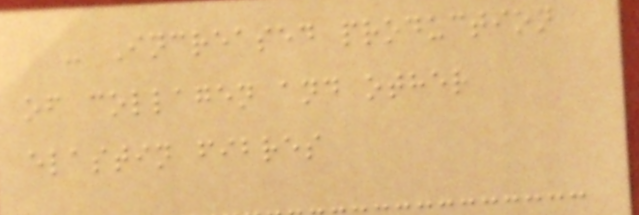- Increased production
of collagen and other
elastin fibres
